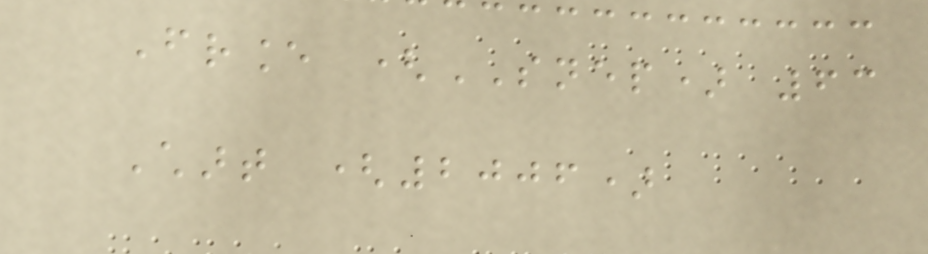France (SNEP) 63
Chart (2006)
